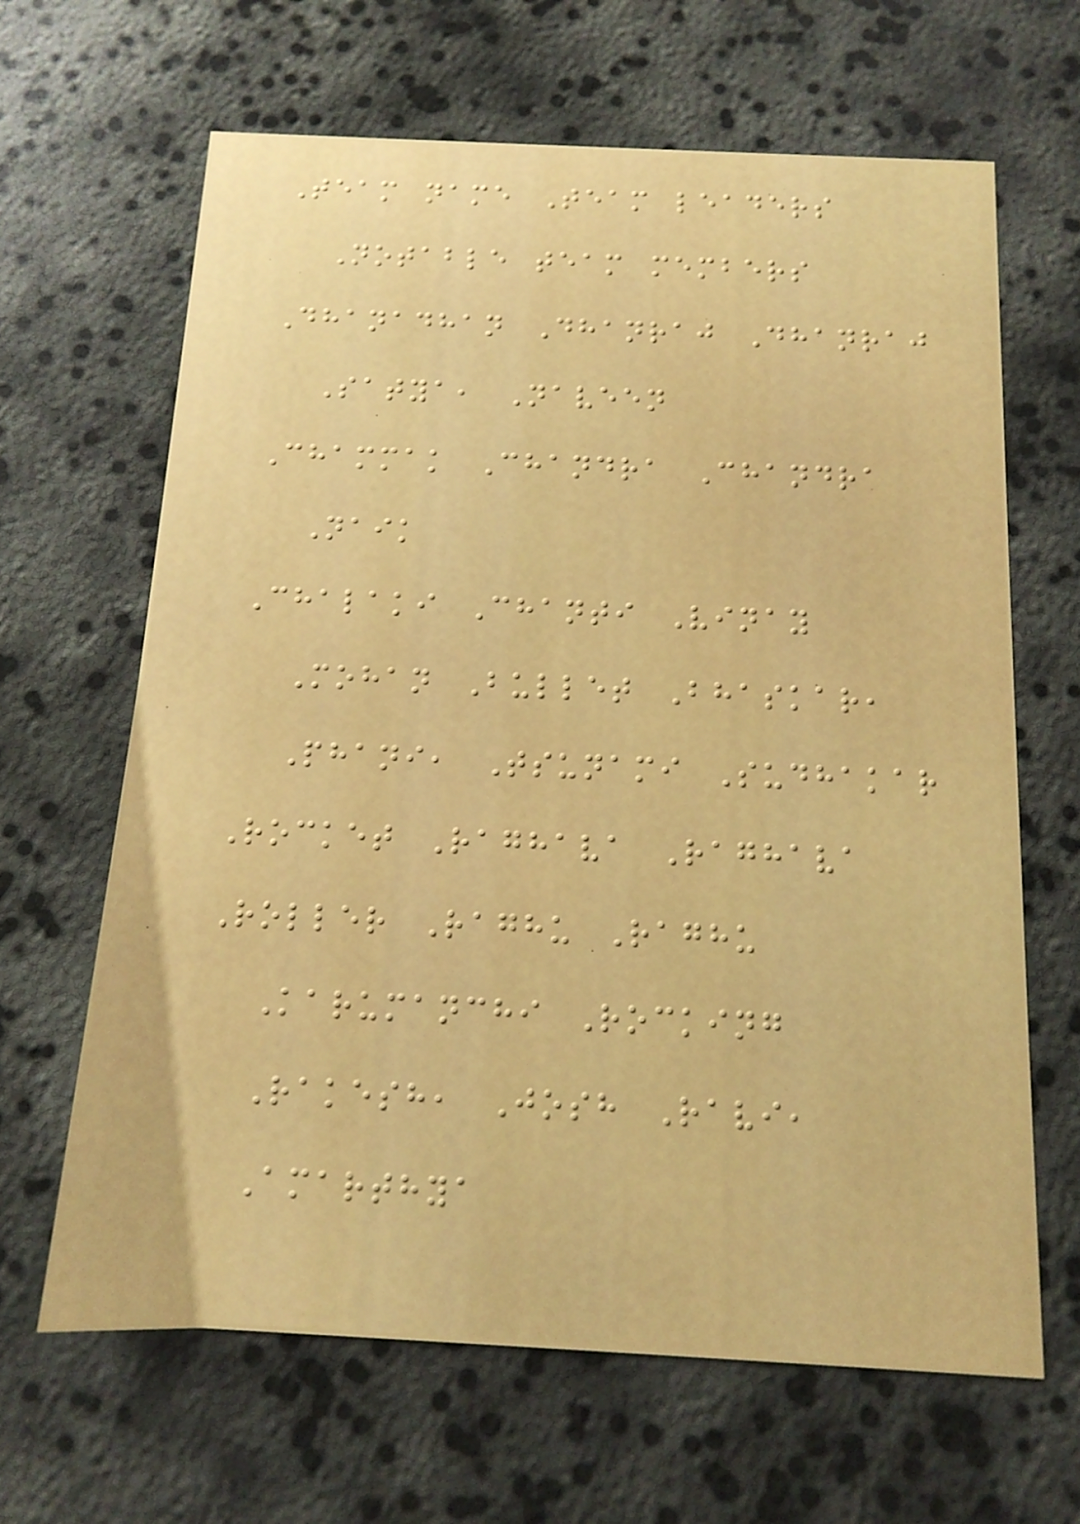Team name Team leaders
Notable team members
Dhanadhan Dhanraj Dhanraj
Satya, Naveen
Chammak Chandra Chandra
Naik
Chalaki Chanti Vinay
Mohan Bullet Bhaskar,
Phani, Tsunami Sudhakar
Rocket Raghava Raghava
Roller Raghu Raghu
Karumanchi Rocking
Rakesh, Josh Ravi,
Amarthya
